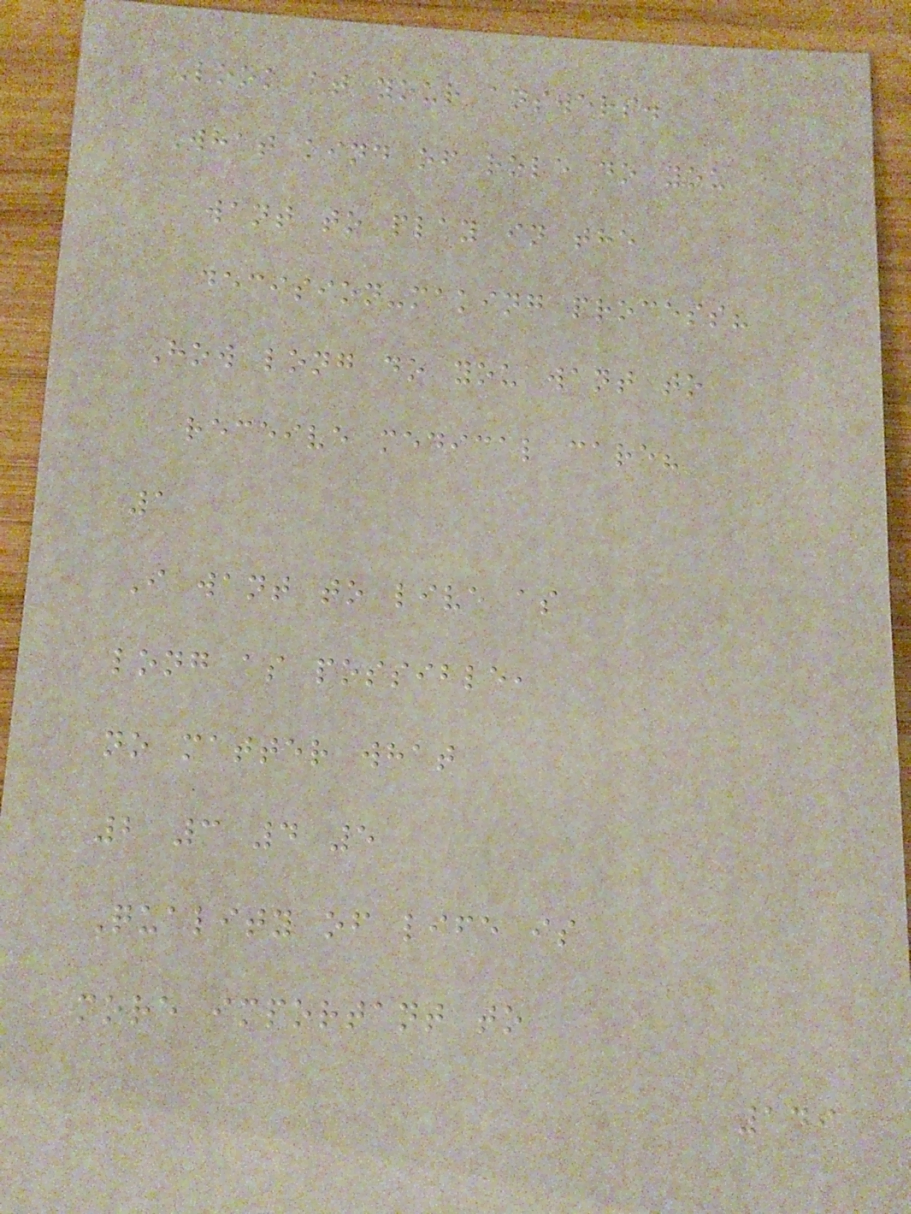Look at your answers.
What kind of role do you
want to play in the
decision-making process?
How long do you want to
receive medical care?
1
I want to live as
long as possible,
no matter what
2 3 4 5
Quality of life is
more important to
149
